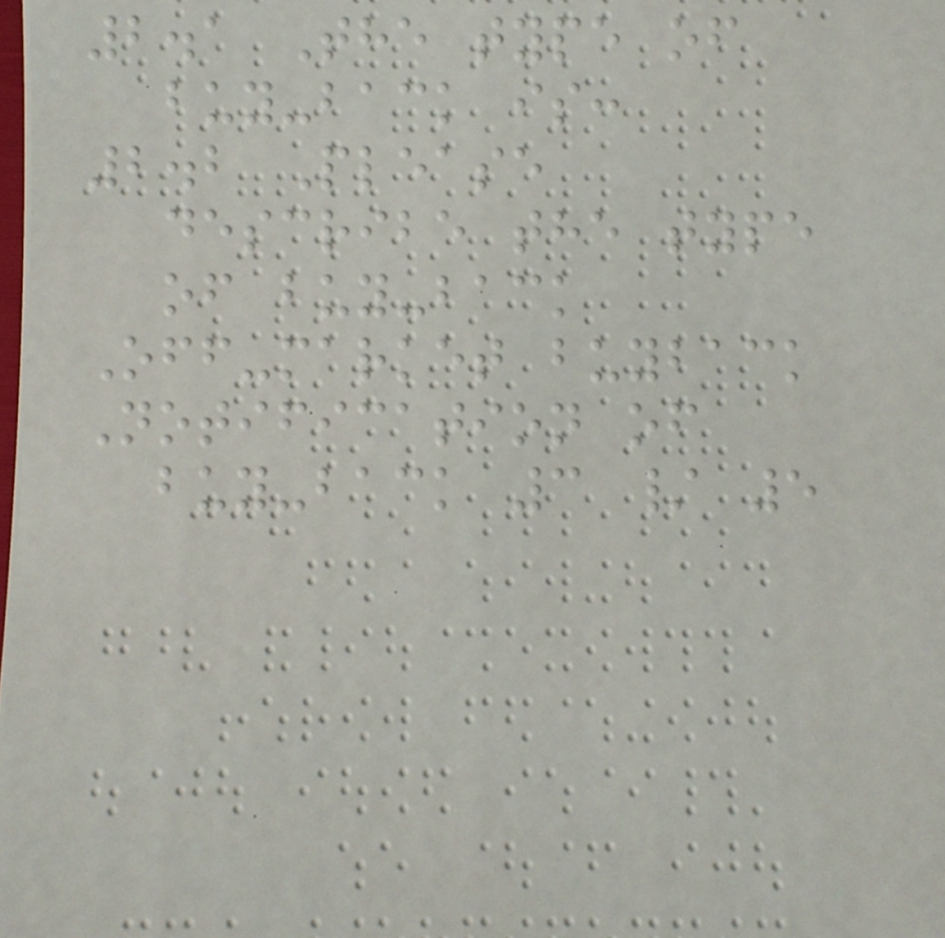2.1 The type of
buy-back is:
2.2 Please
describe the type
of buy-back
Off-market buyback
Notification of
buy-back 3 / 5
